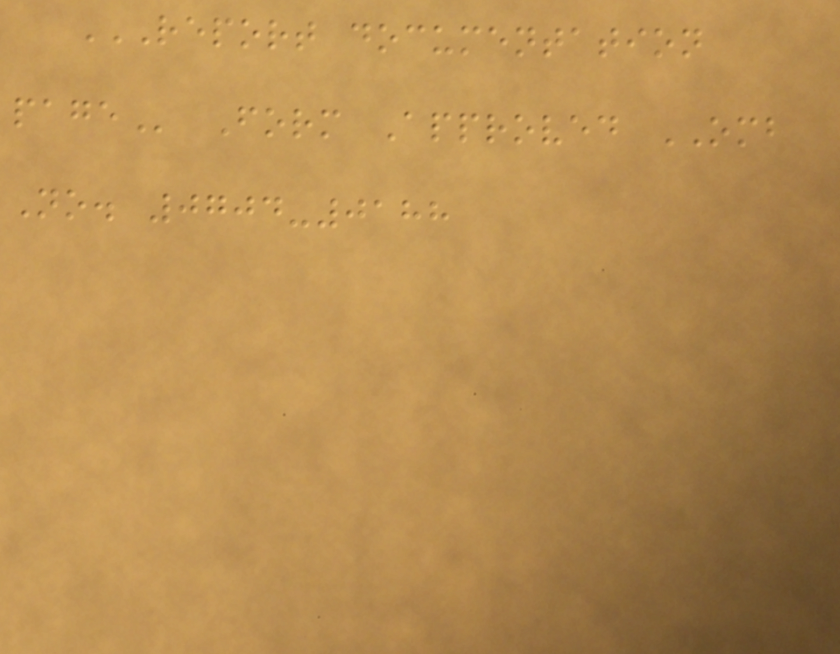REPORT DOCUMENTATION
PAGE Form Approved OMB
No. 0704-0188
